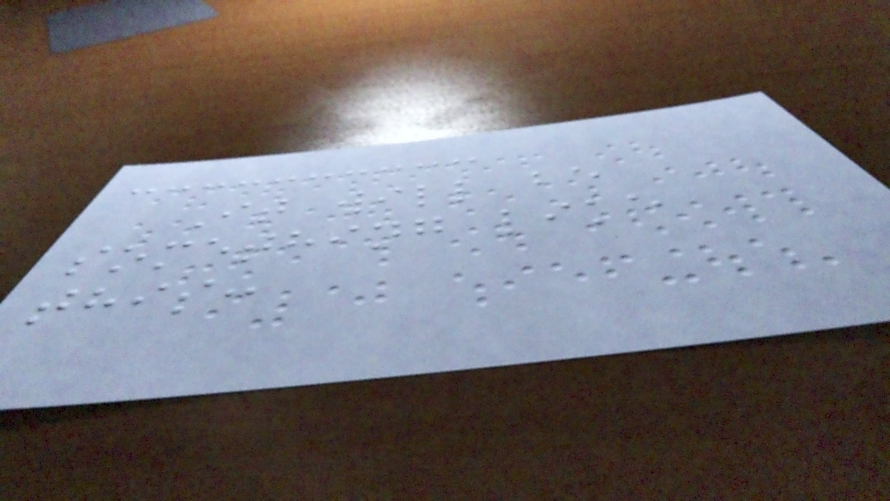It will be
something like
this:
